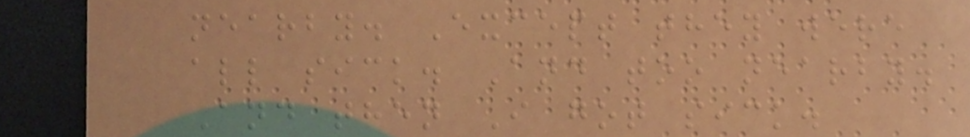nearby. Except they were
all sick. And too nearby.
And then I got sick.
